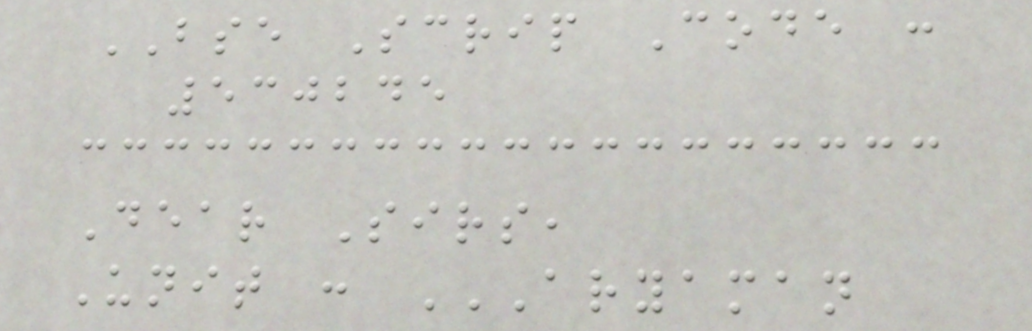BSE Scrip Code :
530245
Dear Sirs,
Unit : ARYAMAN
